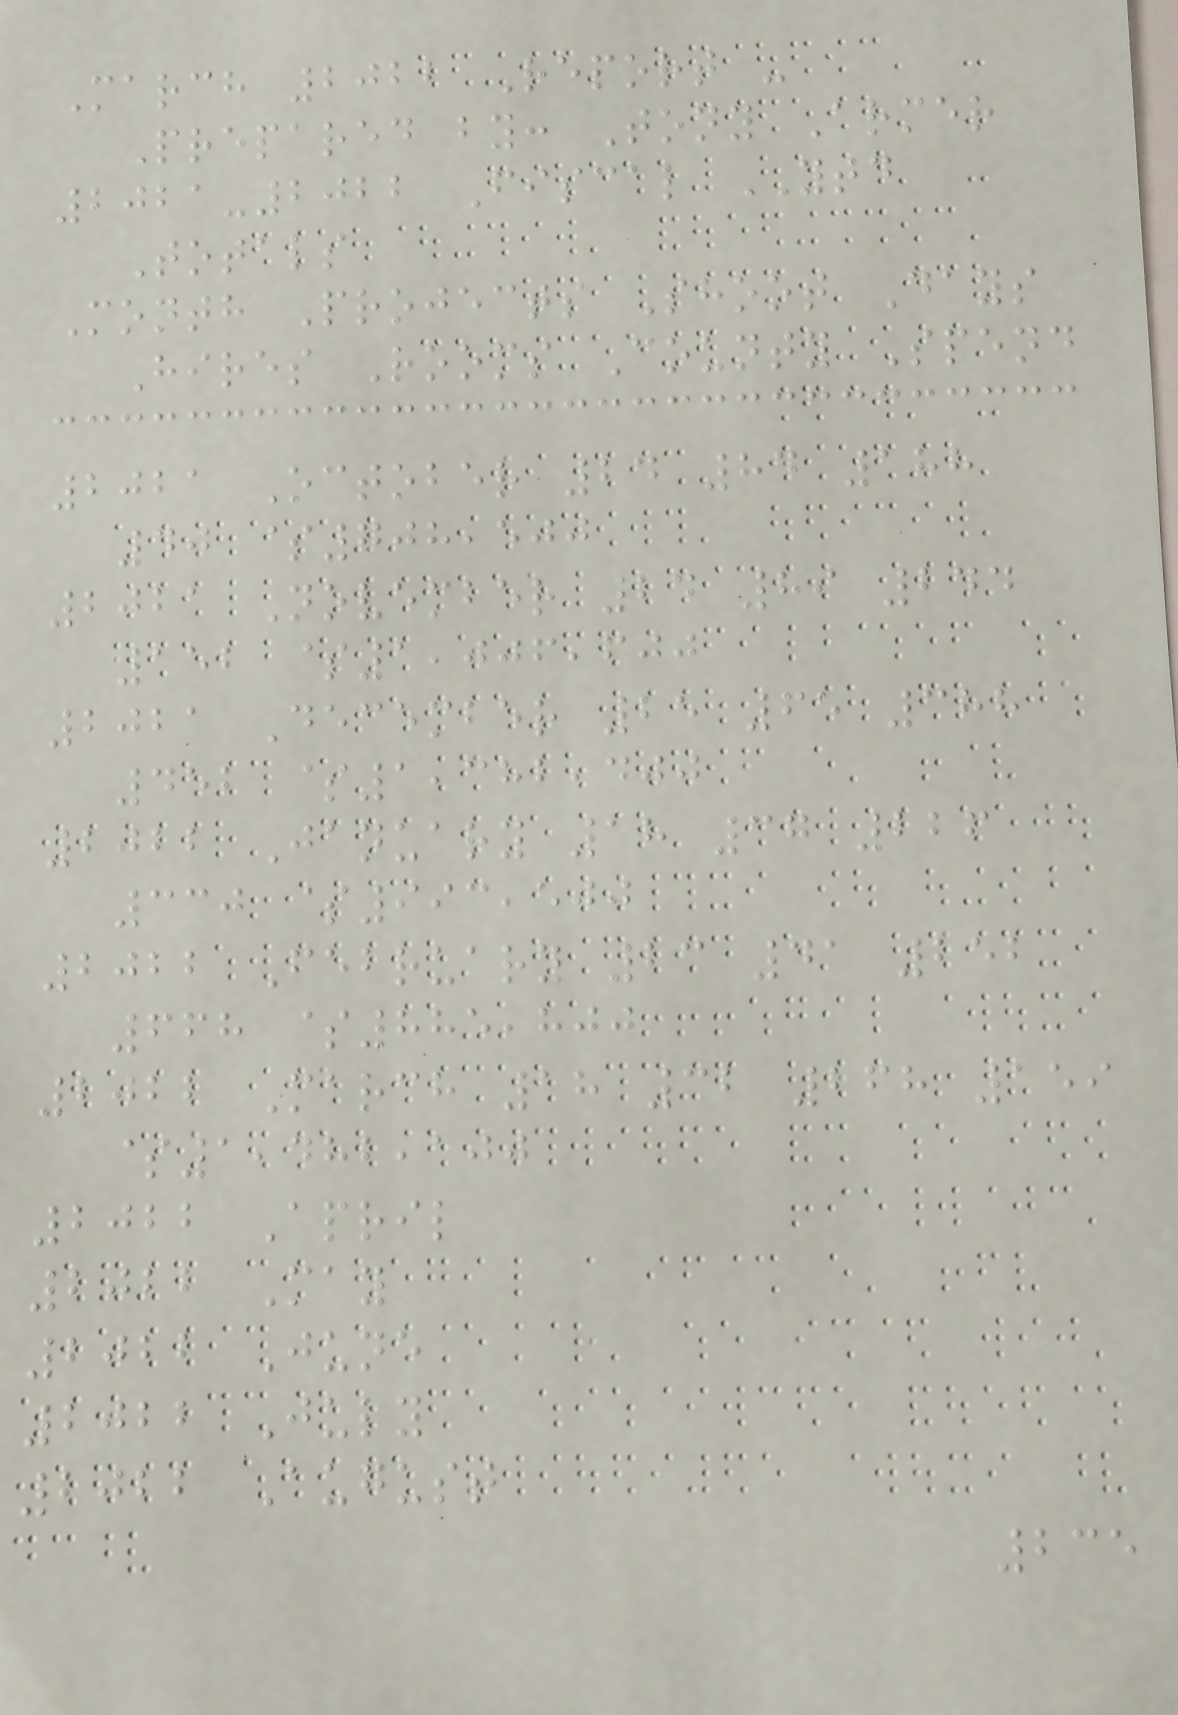March 2022 Report -
Prepared by: Tony Armer
2021-2022 Fiscal YTD
Totals
Month Projects Shoot Days
Hires Rooms County Spend
2021 October 24 84 188
40 $708,500
2021 November 24 89 244
152 $1,006,600
2021 December 25 65 388
452 $1,382,400
2022 January 18 37 226
330 $993,500
2022 February 23 41 252
668 $885,800
2022 March 18 32 268 159
$1,482,100
2022 April
2022 May
2022 June
2022 July
2022 August
235
